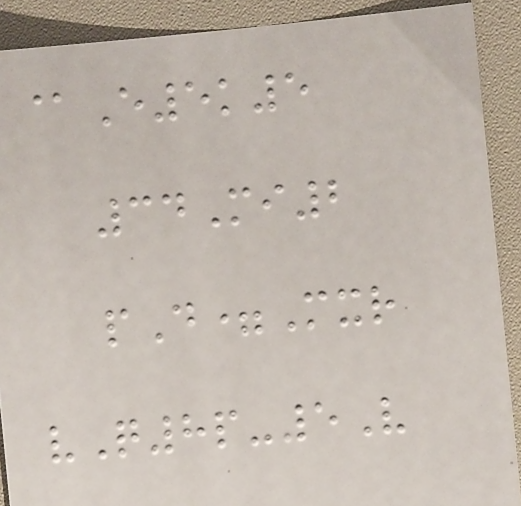@E5k5
34Mi2
pD=Mxr
vQ8p-5V
